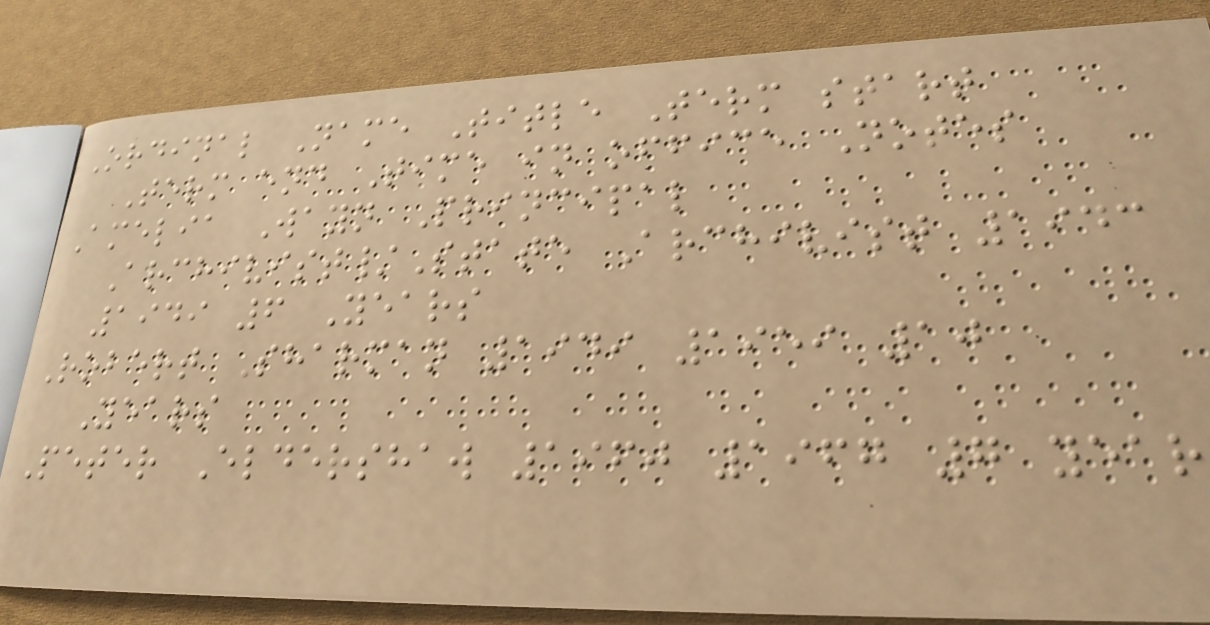Ordinal Name Title Term start
Term end Time in office Notes
Amelia Wayn Principal
Archivist/State Archivist 1943
1949 6 Years
Robert Sharman 1949 1959 10
Years
Peter Eldershaw 1960 1967 7 year
